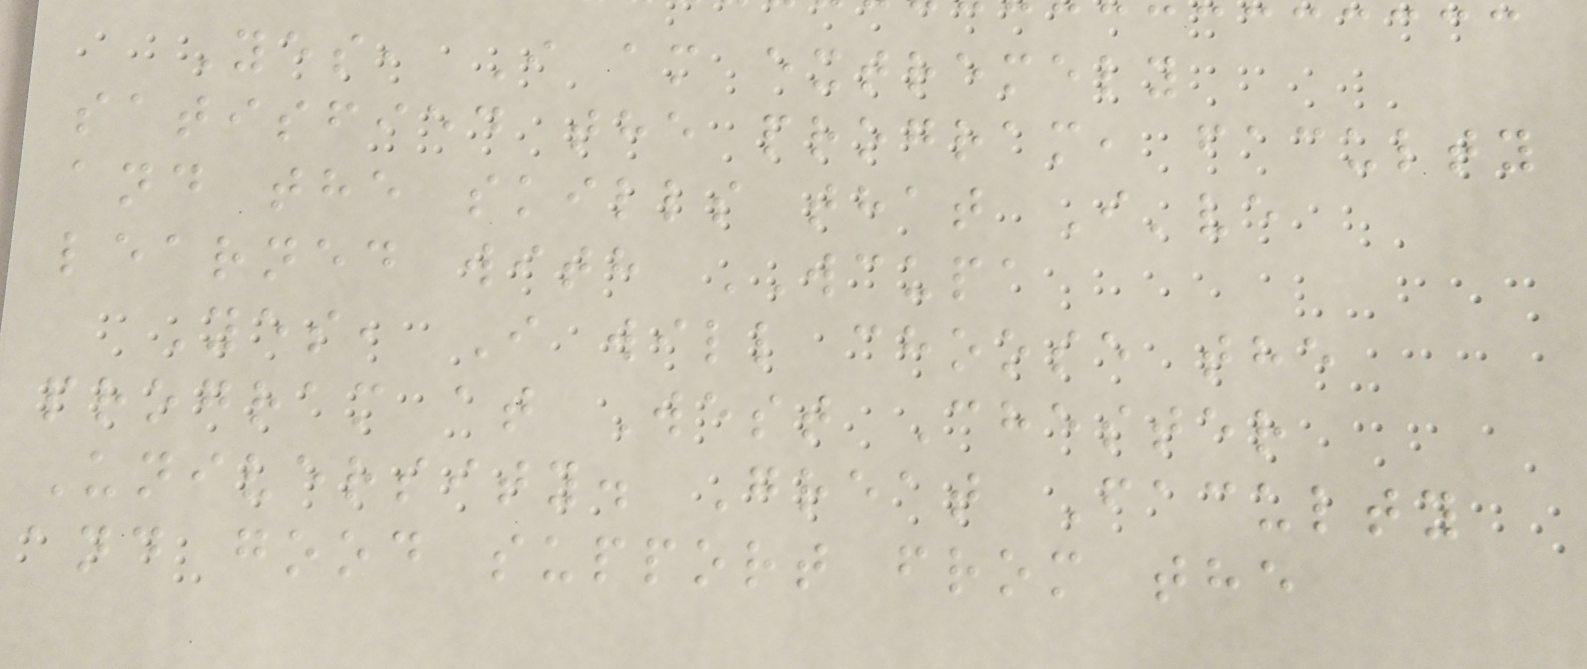Yes, I am extremely
satisfied the program, faculty
and the skills that I've
learned with WCUPA
Yes, I will choose the
program at West Chester
University. Great Faculty
and good support from the
